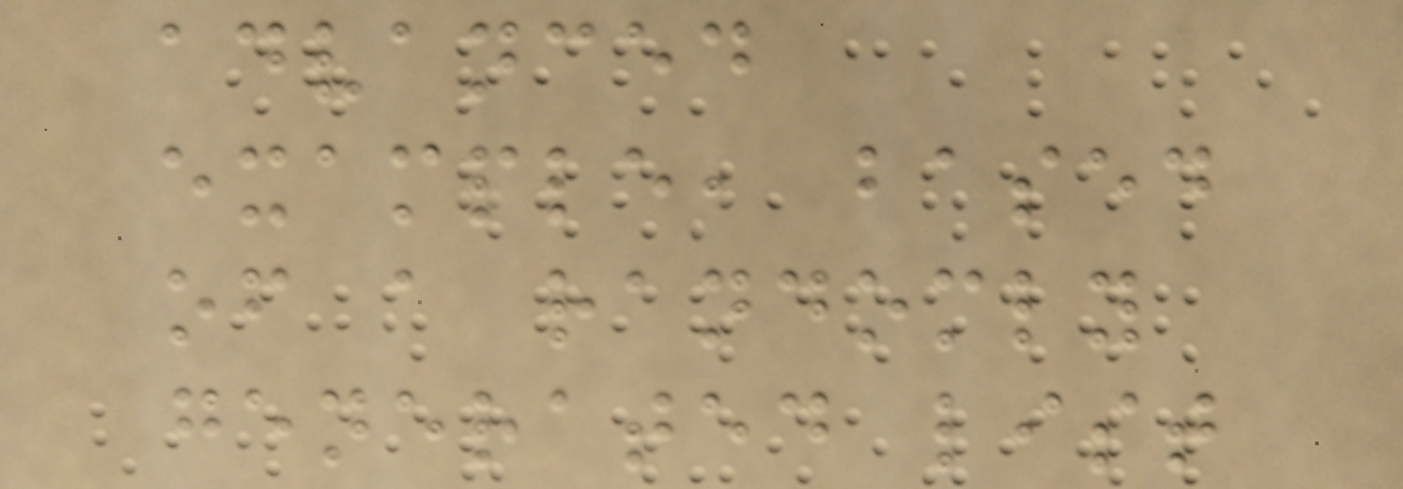advanced
example, based
of a randomly
generated list
